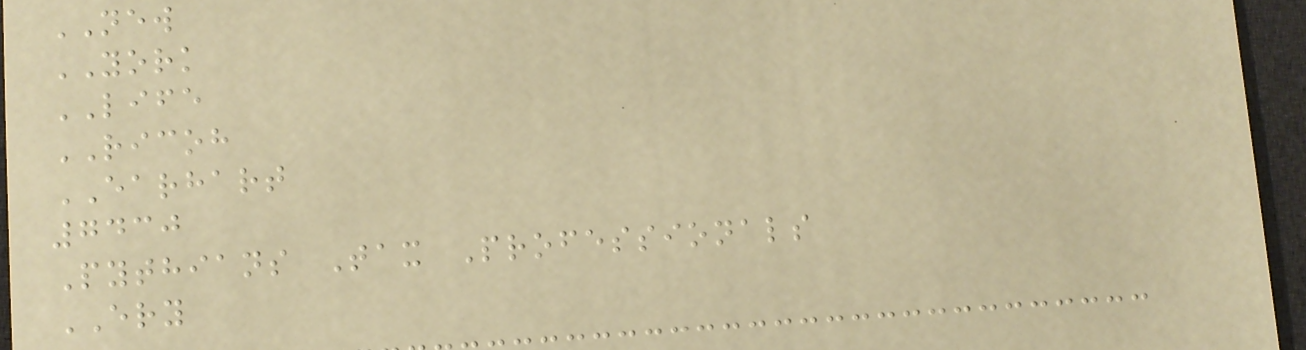NEW
YORK
LIFE
RICOH
EARHART
7430
Pythians Tax Professionals
ERY
